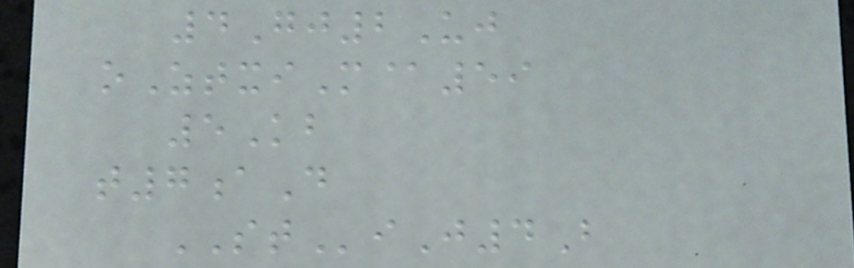4Gj2Uj
oZtxiM@59
5Kb
t7aD
STiJ4B
